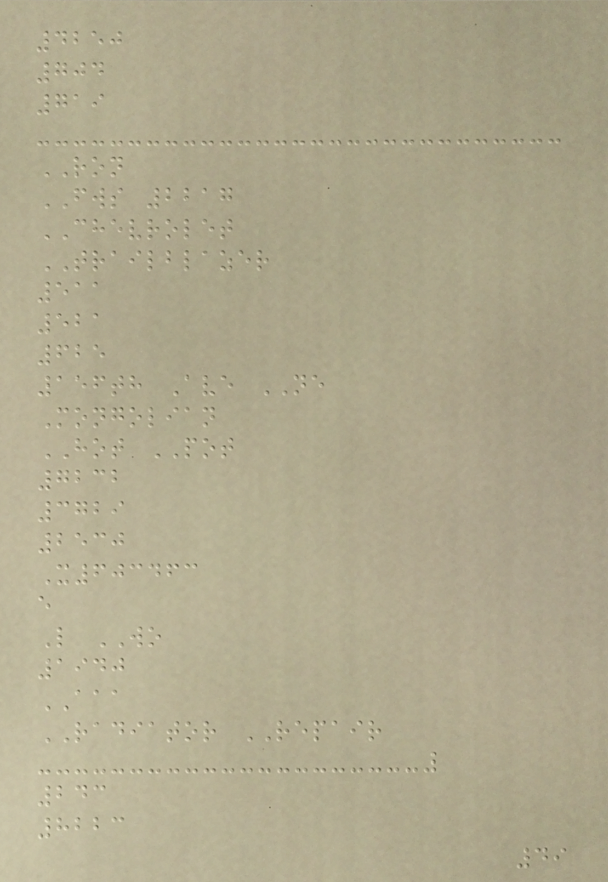4250
704
719
RON
FWS 2217
CHEVROLET
TRAILBLAZER
511
521
625
156th Ave NE
Mongolian
HOT POT
7232
3729
2530
X603463
e
L WO
1940
AAA
RADIATOR REPAIR
243
8223
49
